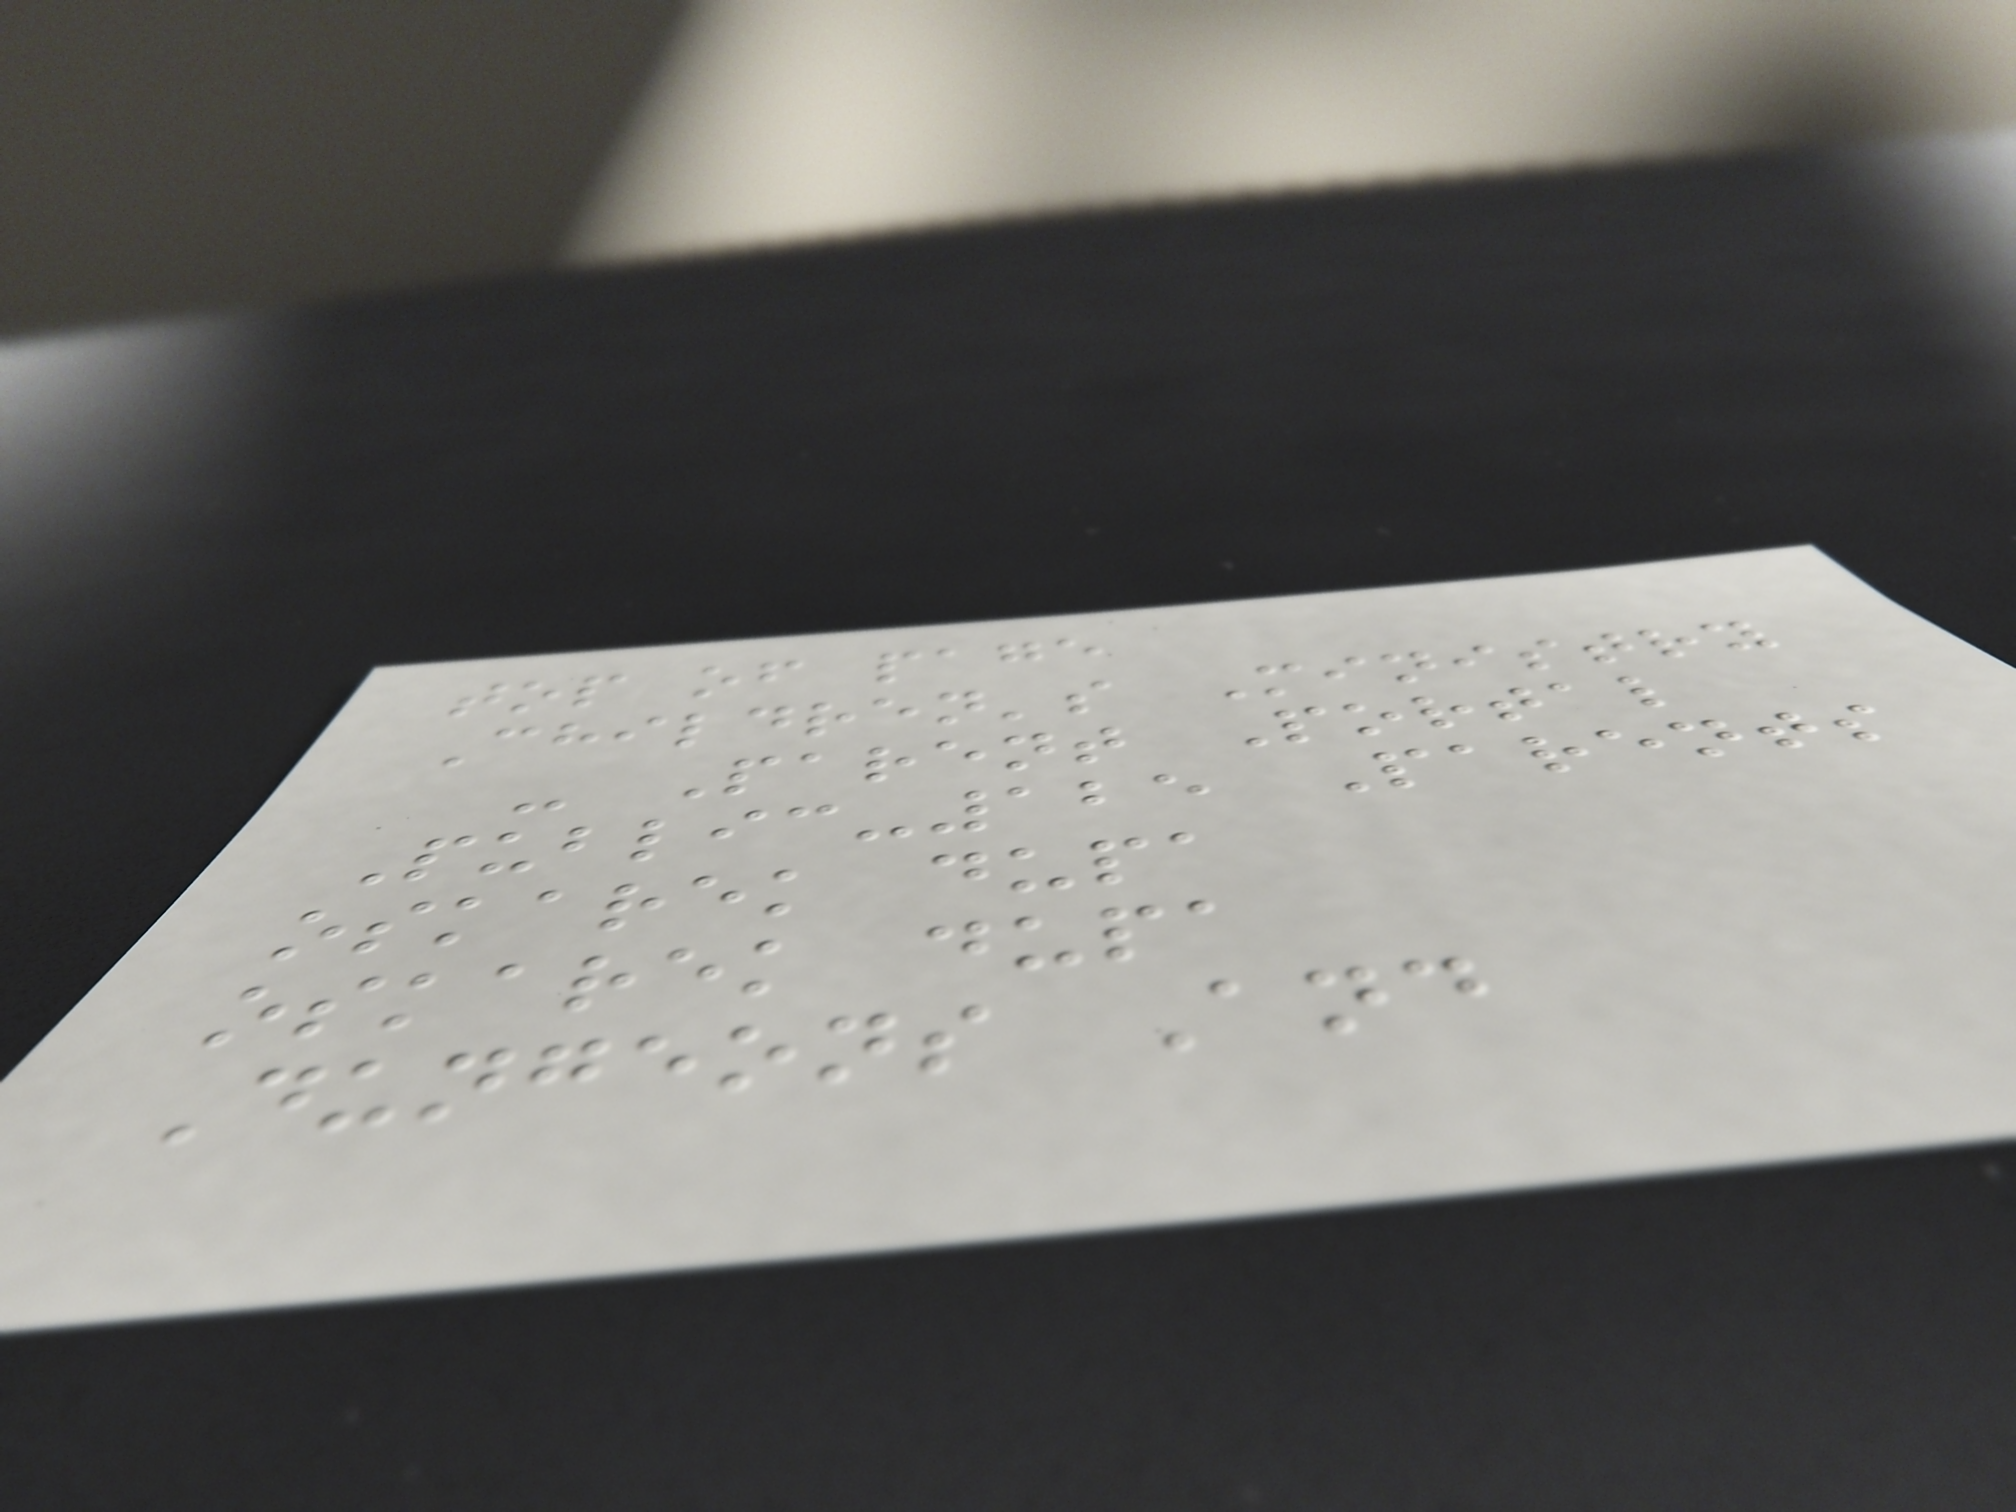top of page
Children's Ministry
- Parent Portal
Public-125 Parents
oskarek dupa
oskarek dupa
Dungeons And
